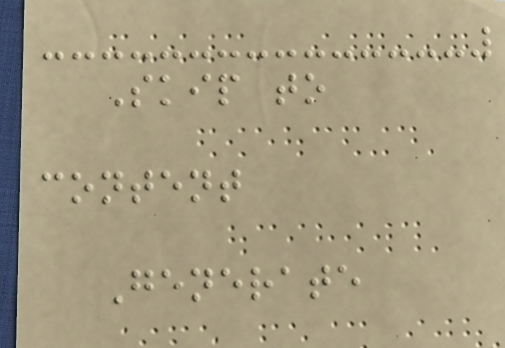Skip to
content
Generate
